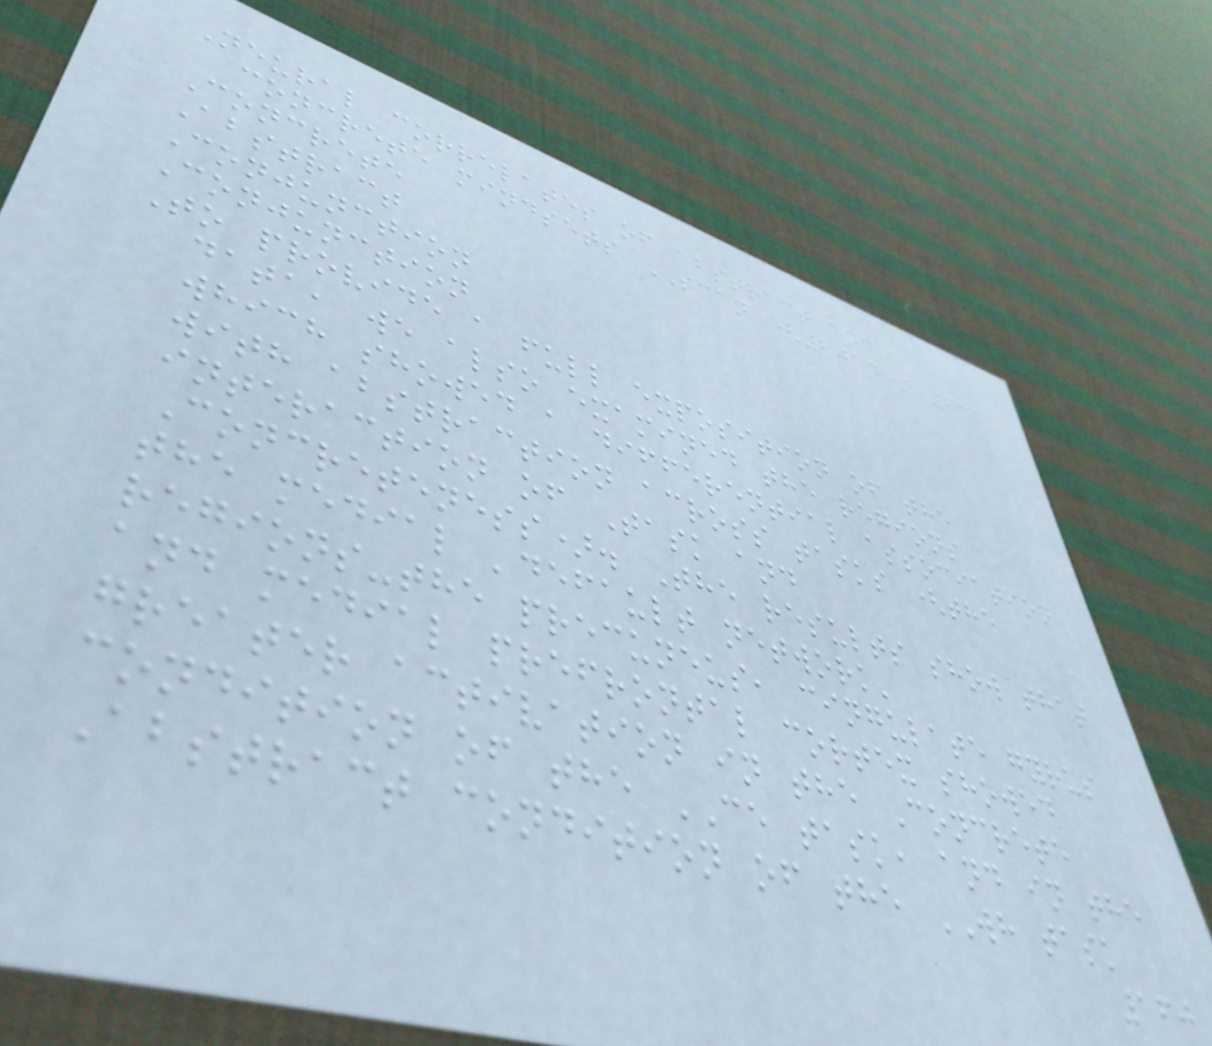Neural correlates of abstract and
concrete mindsets SCAN (2014) 641
Concrete
Abstract
Conjunction
Conjunction
To provide a full exposition of the
data, we also examined the regions
which showed a differential association
with abstraction across tasks (the
interaction of Task and
Concreteness). The results show that
the medial 'default network'
regions-the precuneus, cingulate gyrus
and medial prefrontal cortex showed
greater activation in the Concrete
condition of the CE task, and in the
Abstract condition of the WH task
160
